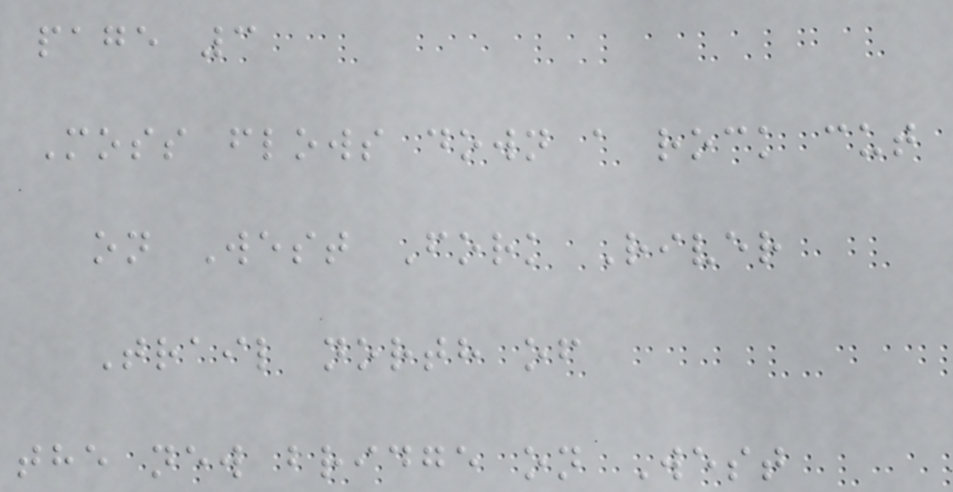page 3
Moss flows down a rock cut
on West Fork River
Trail north of
the new bridge on West
